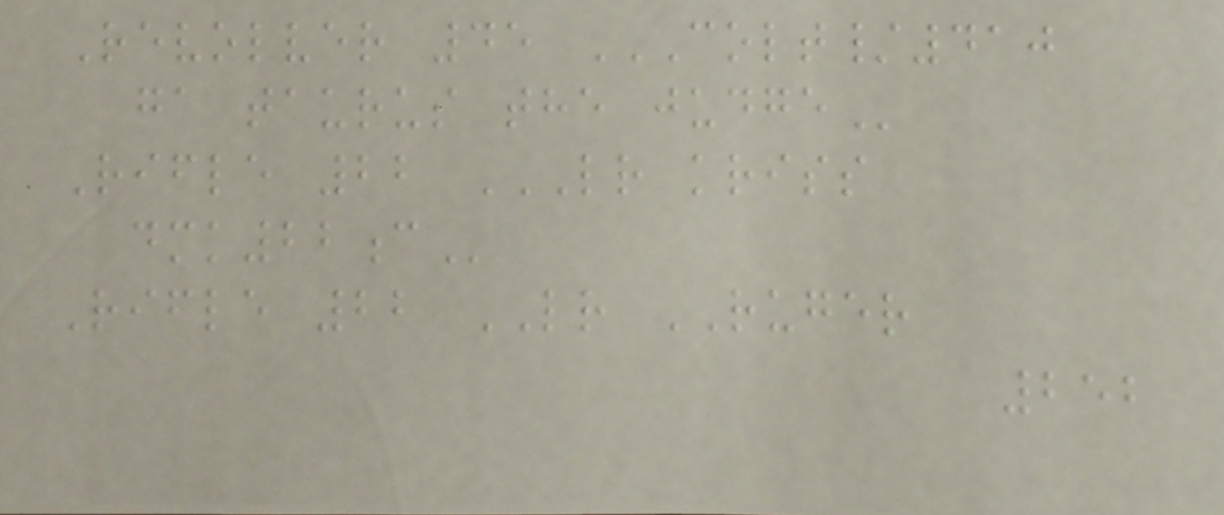Revolver 45 COLT/410
GA TAURUS THE JUDGE
Rifle 22 LR KRISS
DMK22C
Rifle 22 LR RUGER
252
